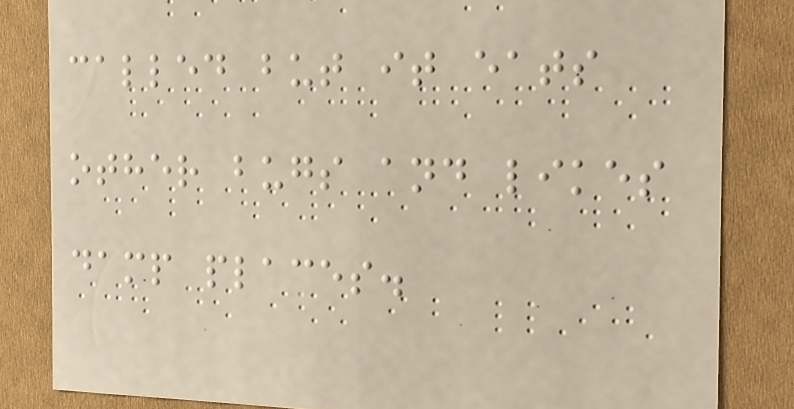called but it eats
other bugs and likes
damp places.
